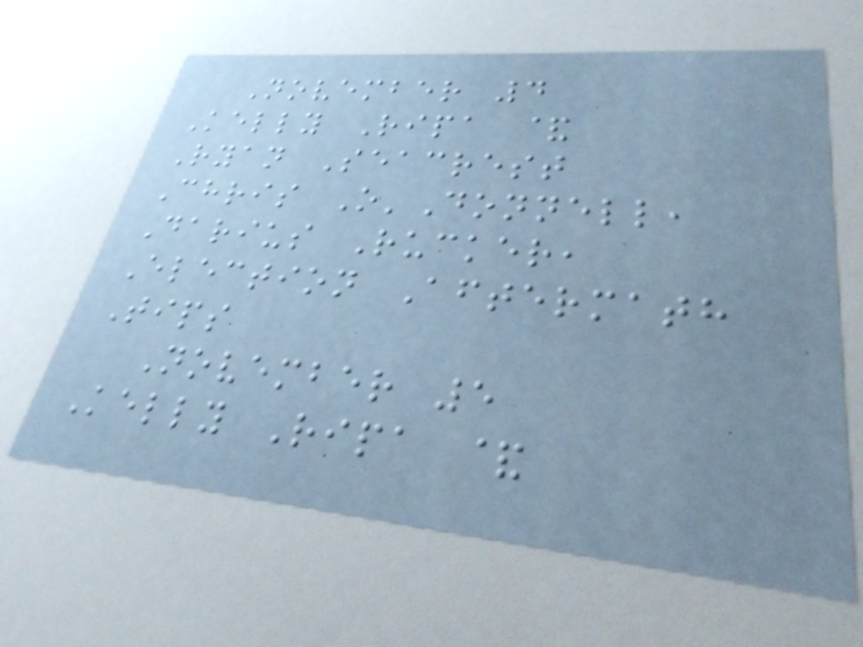November 4
Kelly Ripa &
Ryan Seacrest
Chris O'Donnell,
Darius Rucker,
Election Aftermath
Tips
November 5
Kelly Ripa &
